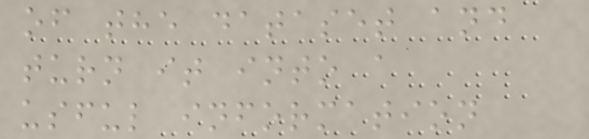of the dataset and
turn it into a
usful information
